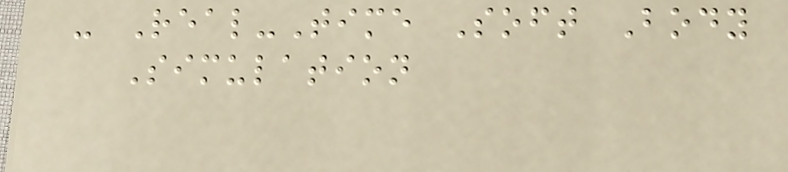- Real-Time Soft Body
Simulation
